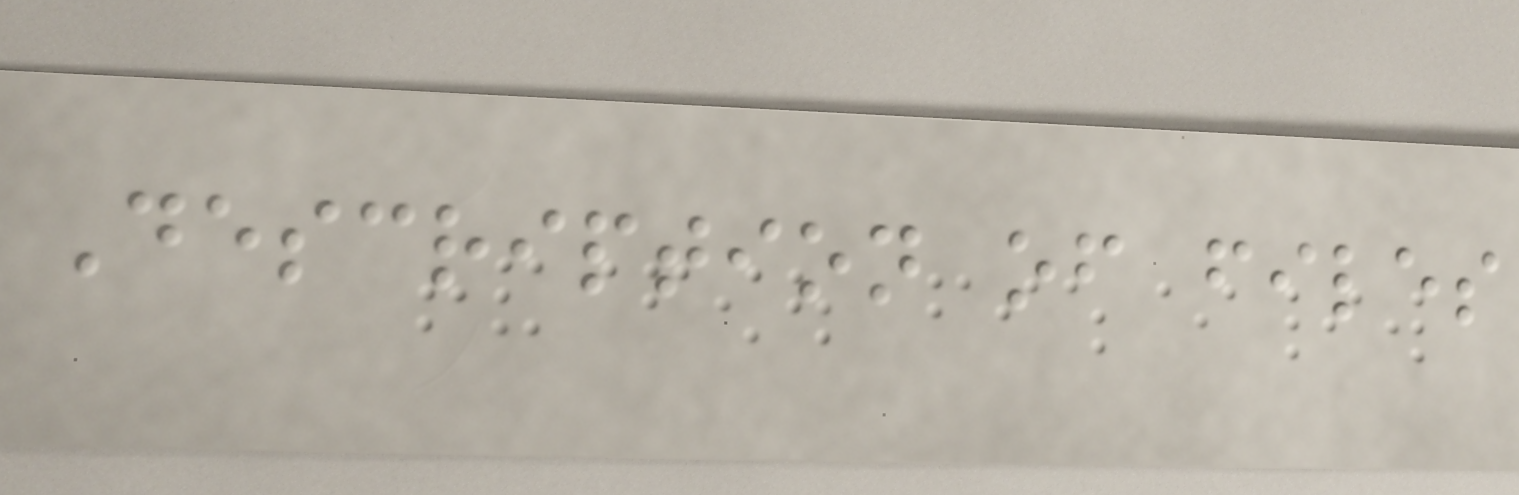Description of files
